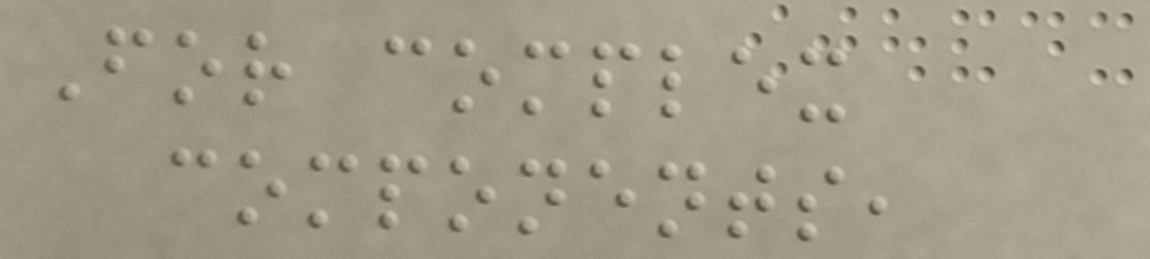For complex
components,
